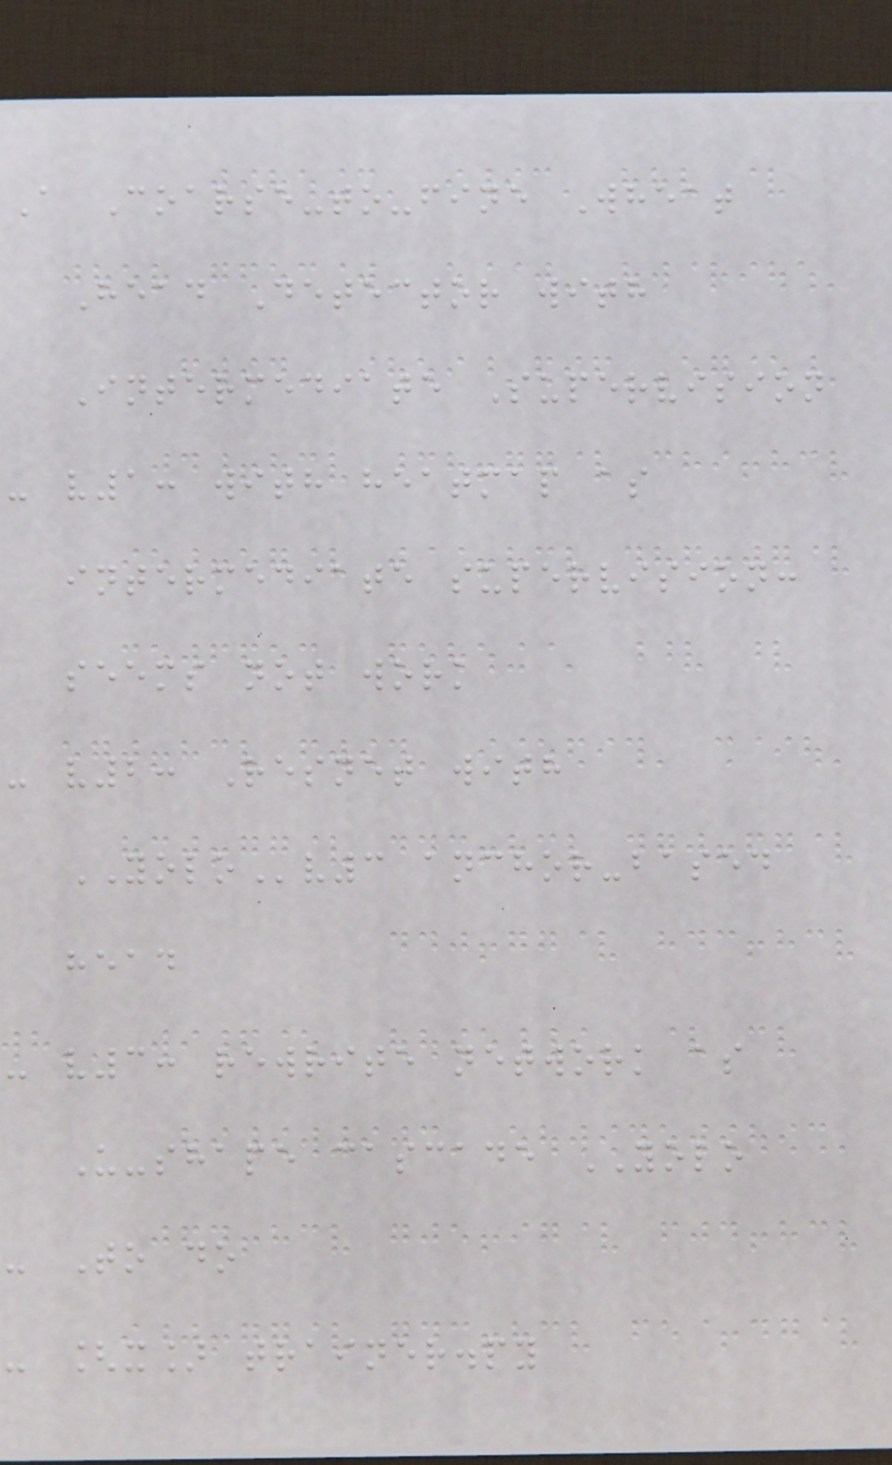A Coarse-to-fine Wheat
Head Detector with
Intermediate Supervision
- v1: with heatmap as
intermediate supervision:
seems not work
- v2: Resnet with
YOLOv3 anchor-based
head
- v3: rewrite network as
U-shape cascade YOLO
- To do
- [x] trainer.py
